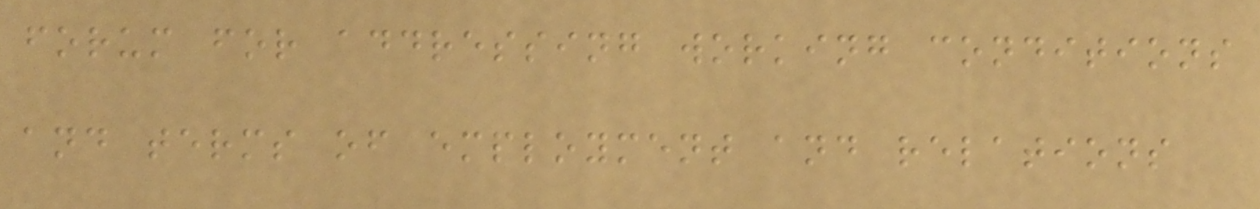forum for addressing working conditions
and terms of employment and relations
